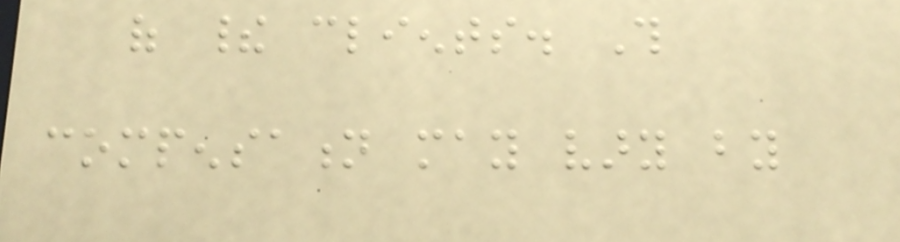of their clients. This
compensation may vary by
